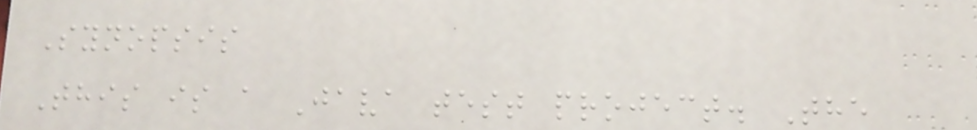Synopsis
This is a Java test project. The
